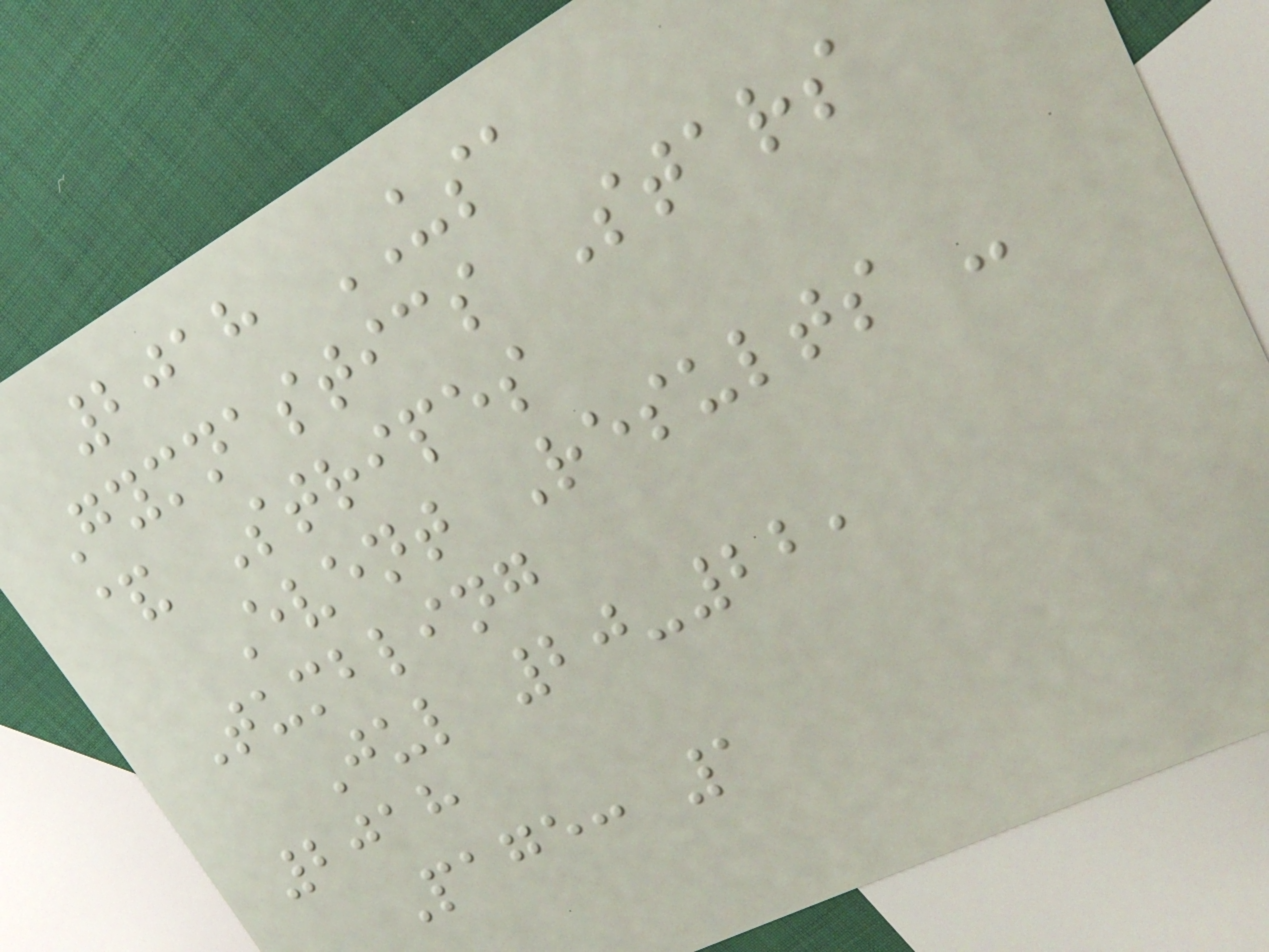2018 USA
Gymnastics Stars
& Stripes
Event Results -
Tumbling
Jul 20-22,
2018
Page: 1
